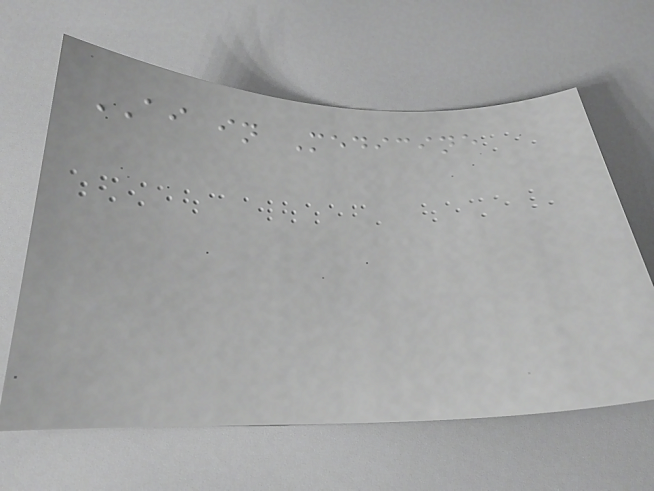AI in Medicine
